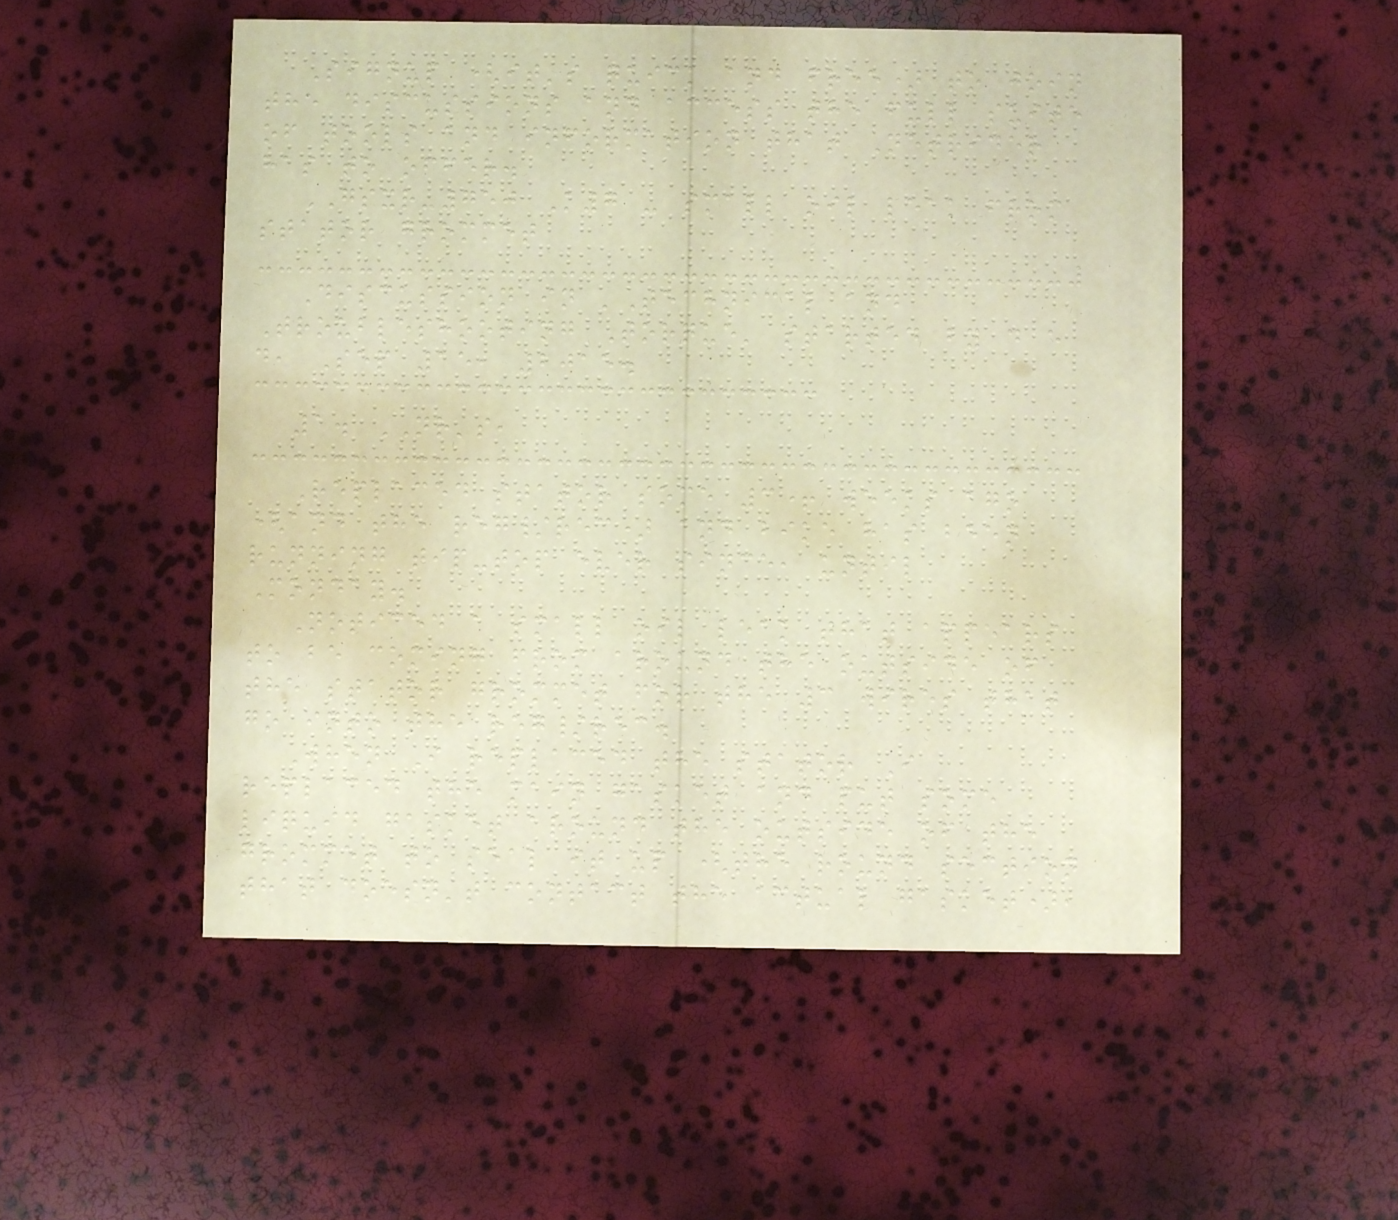Signup (it's quick and free) to join
the discussions and access the full suite
of tools and information that Netrider
has to offer.
GSXR-750 K7 - small oil leak from
stator grommet
Discussion in 'Technical and
Troubleshooting Torque' started by d e
d, Sep 15, 2015.
1. NR's,
Replaced stator some 3+ weeks ago
(and the reg/rec) and bike has been
running tip-top ever since, until
Monday.
Noticed a small oil leak that appears
to be coming from around the outside of
the stator grommet for the 3 wires that
go into the reg/rec.
When I replaced the stator I
replaced the main gasket and put some
liquid gasket around the outside of the
grommet to seal it up (the round section
that doesn't contact the actual gasket),
